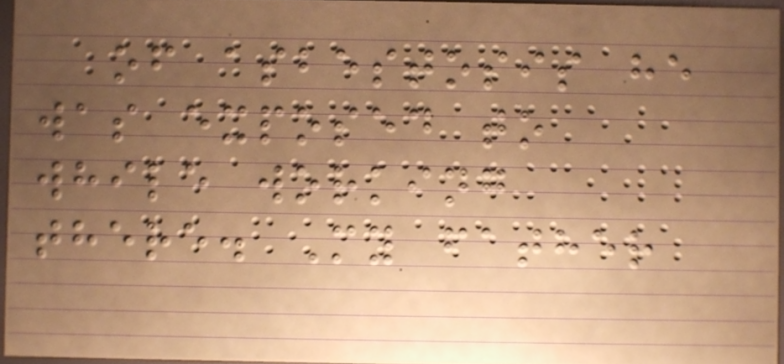of asbestosis he
was exposed to
while working
there. My father
